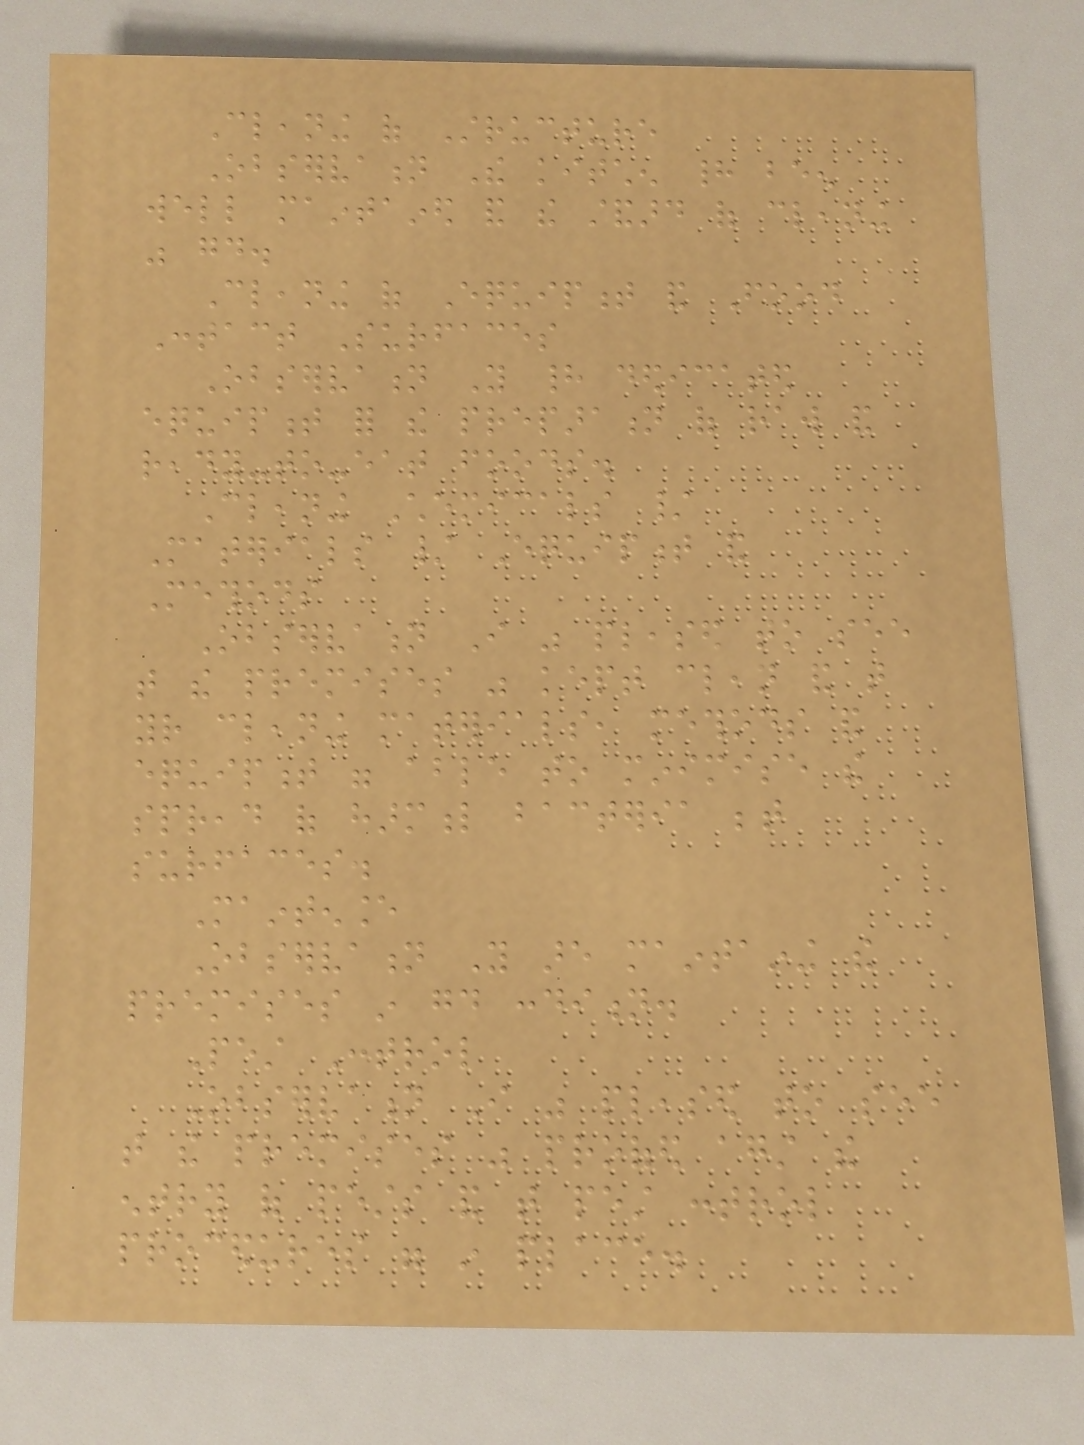Cleaning of Structure
Observation The kitchen had been
well maintained and the standard of cleaning
was good.
Cleaning of Equipment and Food
Contact Surfaces
Observation You had dedicated
equipment for the preparation of raw and
ready-to-eat foods.
Cleaning Chemicals /
Materials / Equipment and
Methods
Observation I was pleased to see
that the premises was kept clean and that
your cleaning materials, methods and
equipment were able to minimise the
spread of harmful bacteria between
surfaces.
Maintenance
Observation You are maintaining the
premises in good condition.
Pest Control
Observation I was pleased to see
that the premises was proofed against the
entry of pests and that pest control
procedures were in place.
